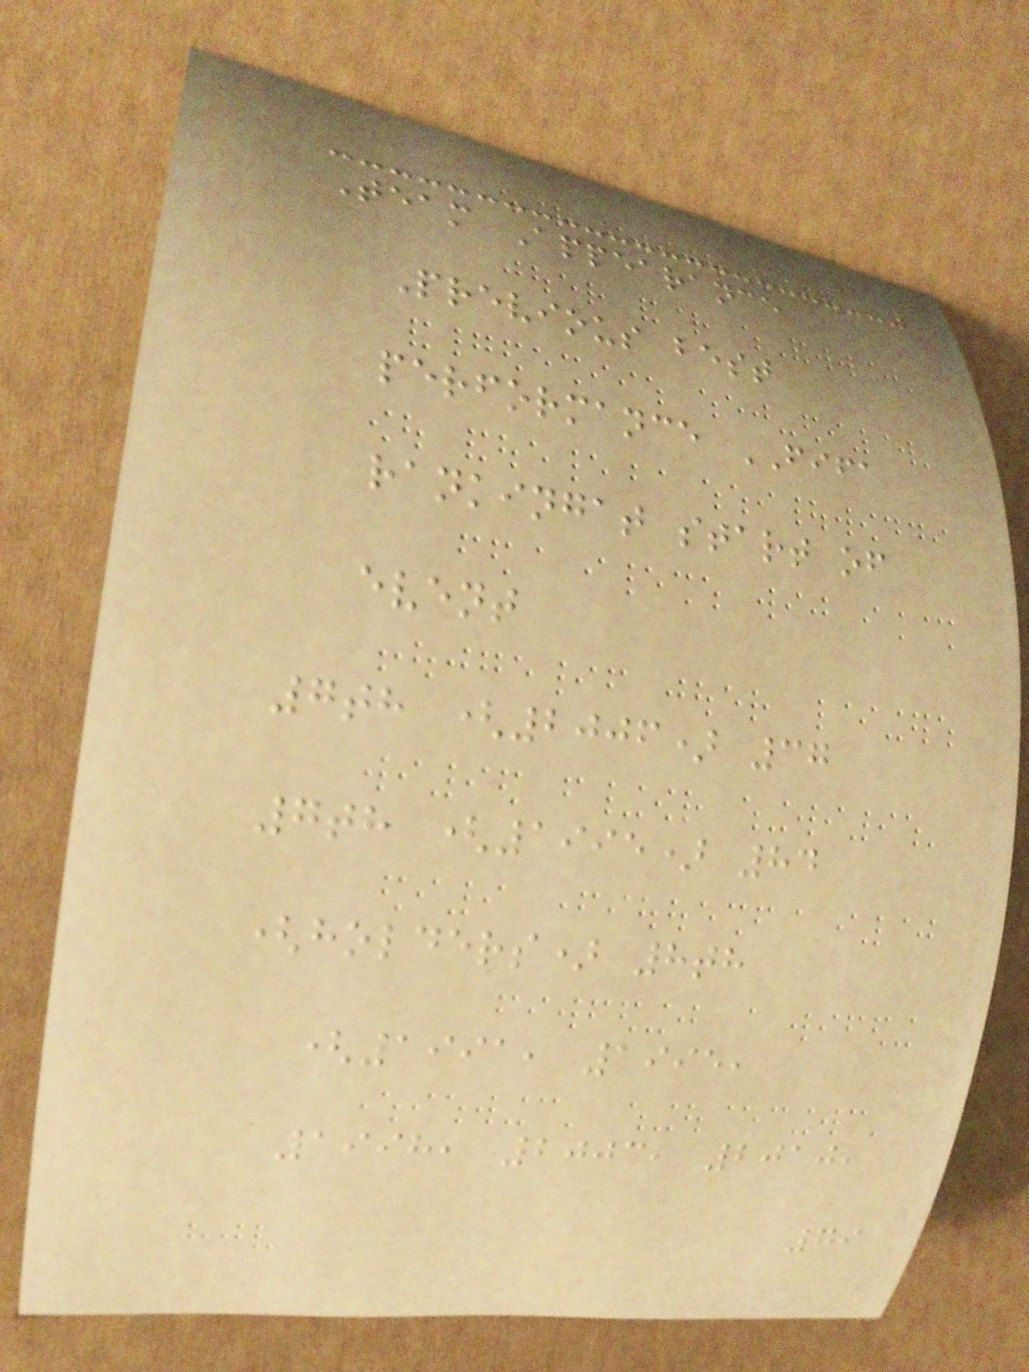Team Appearance
Previous best
performance FIFA
rankingat start of
event
7th (2006) 37
7th (1995) 84
(holders) 8th
(1991, 1995,
1998, 2003, 2010,
79
